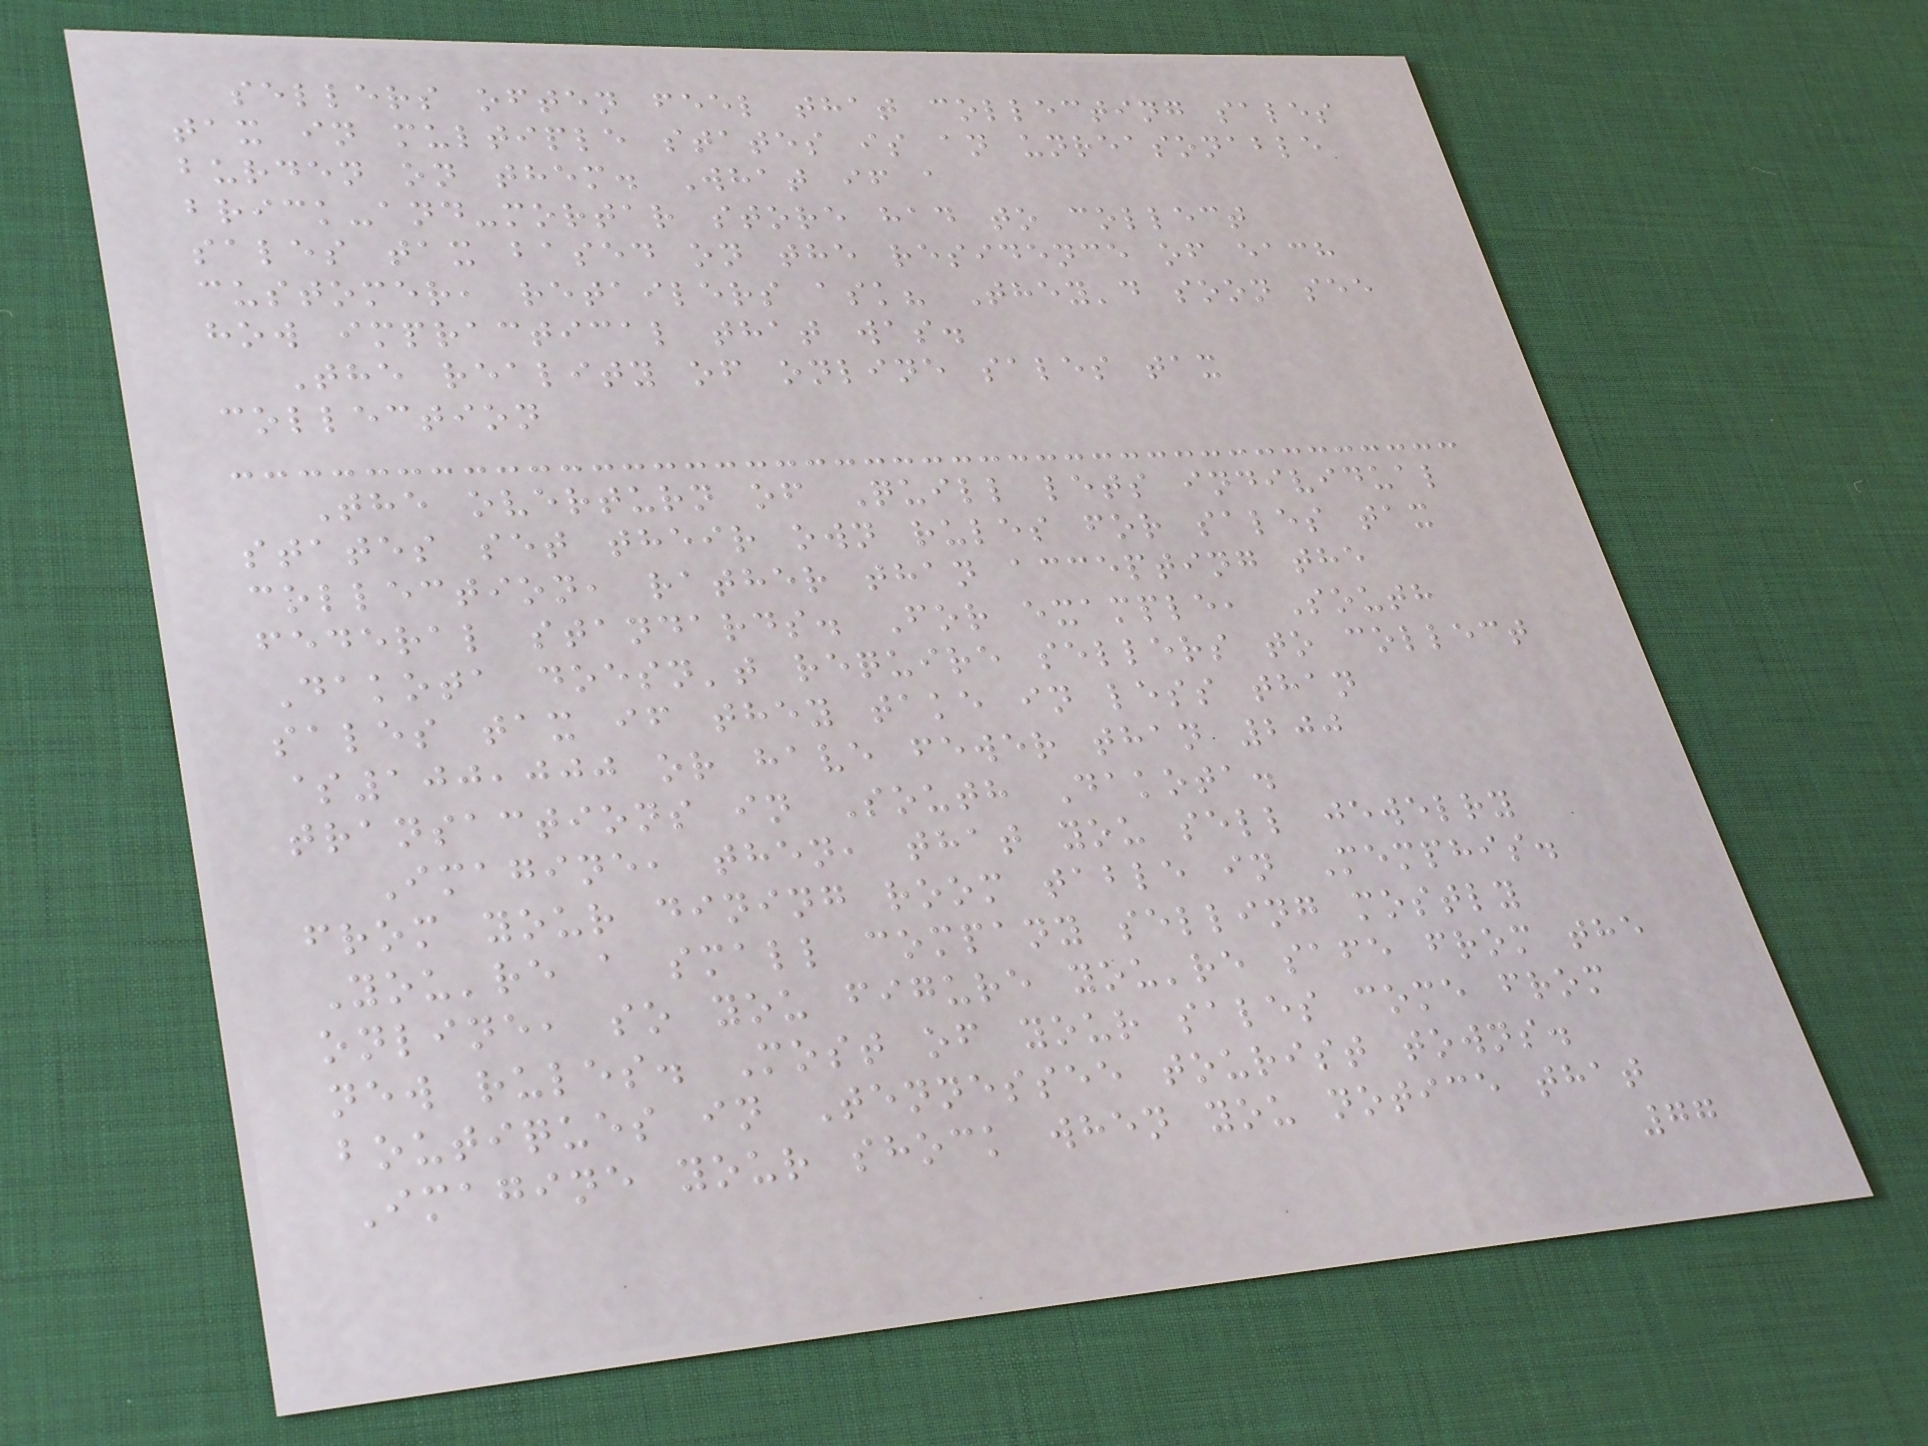sellers often feel that collecting sales
tax in multiple states is an unreasonable
burden on them. What if a
brick-and-mortar store had to collect
sales tax based on the residence of each
customer, retailers ask? They'd soon see
how impractical that was.
The reality of online sales tax
collection
The overturn of Quill lets individual
states set their own rules for sales tax
collection, rather than accepting the
federal standards. For example, South
Dakota doesn't require sellers to collect
sales tax if they take in less than
$100,000 or have fewer than 200
transactions in South Dakota.
Imagine, then, that you sell jewelry
from your dining room table in Memphis.
You're a small company selling mostly
online, so you figure you're safe from the
new rules. Most of your sales come from
boutiques in Tennessee tourist towns.
Imagine your shock when you notice that
77
